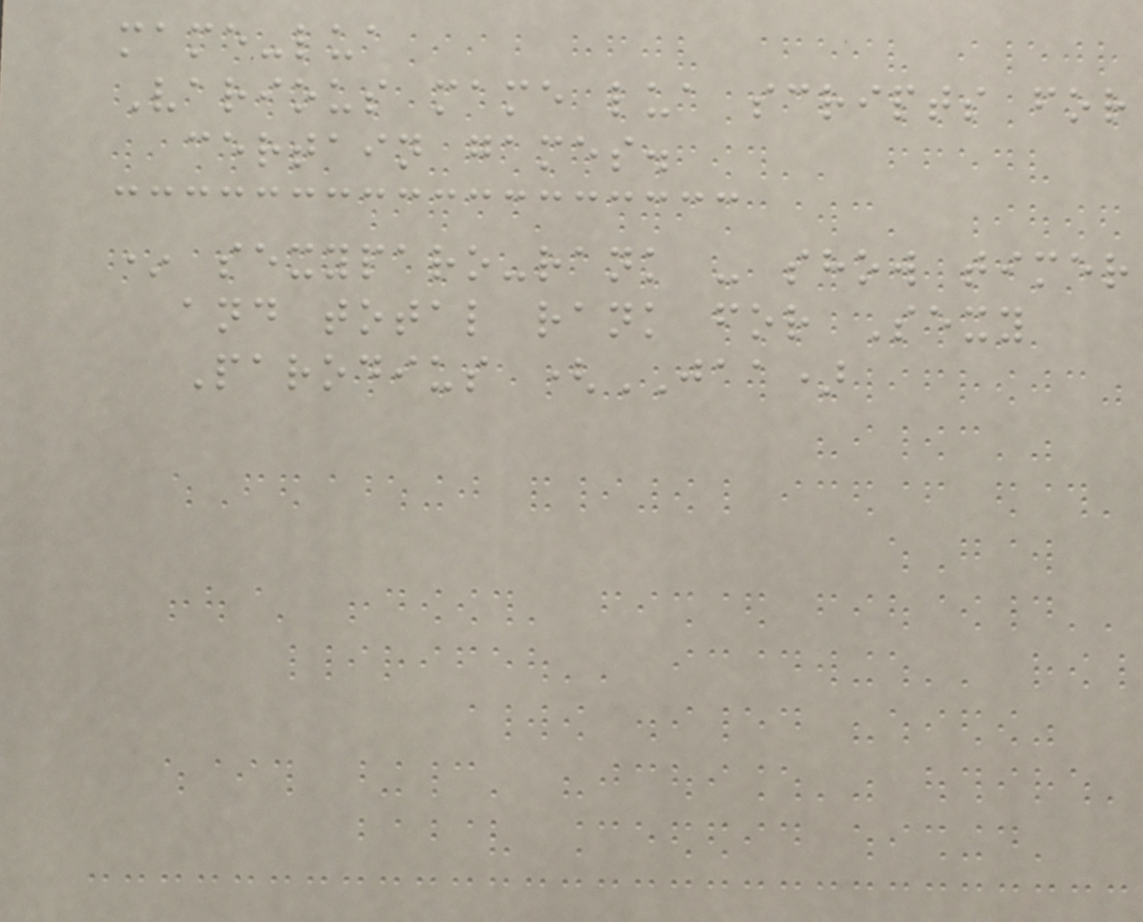mame-lua
Various mame lua scripts for
certain games.
* sexyparo-rank - show timer
and total rank for Sexy
Parodius (JAA)
